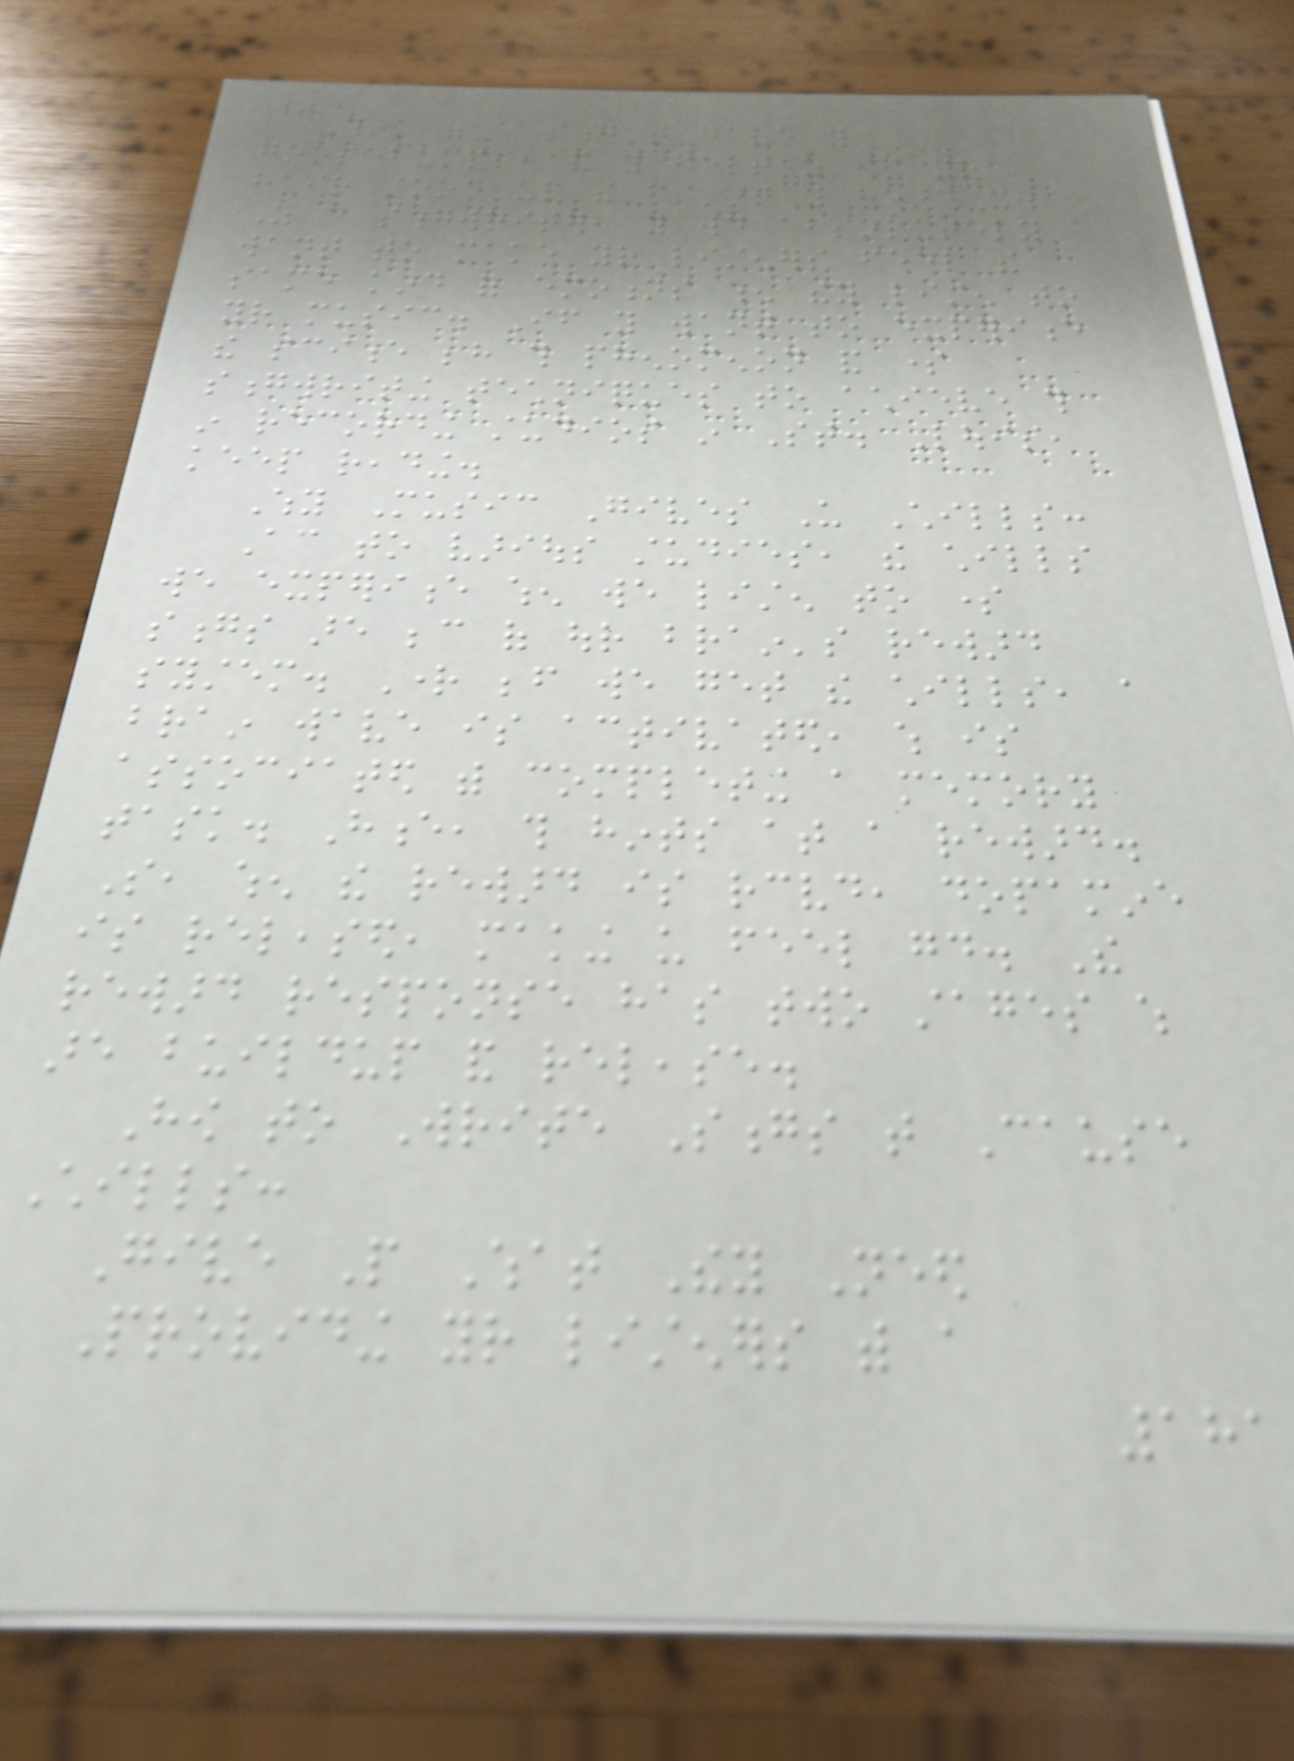Think of a song that gave you
goosebumps, and you felt as if your
hair stood up the first time you heard it.
As a songwriter, you would absolutely
want to make your listeners feel the
same kind of emotions when they listen to
your music. If you want to experience
the science behind this phenomenon and some
songwriting techniques to achieve this
in recording studios in St. Louis,
keep reading.
Why Music Gives Us Chills:
According to various studies, the chills
we experience when we listen to some
songs are because of our brain's reward
system. Right before we get the chills, a
brain wave is activated, which is
associated with completing a memory
task. Hence, this hints at a reward.
So, when the reward is received, dopamine
is released, making us feel good. The
reward response has two stages which
are buildup and release.
How to Write Songs that Cause
Chills:
Give People What They Need
Providing your listeners with a
181
